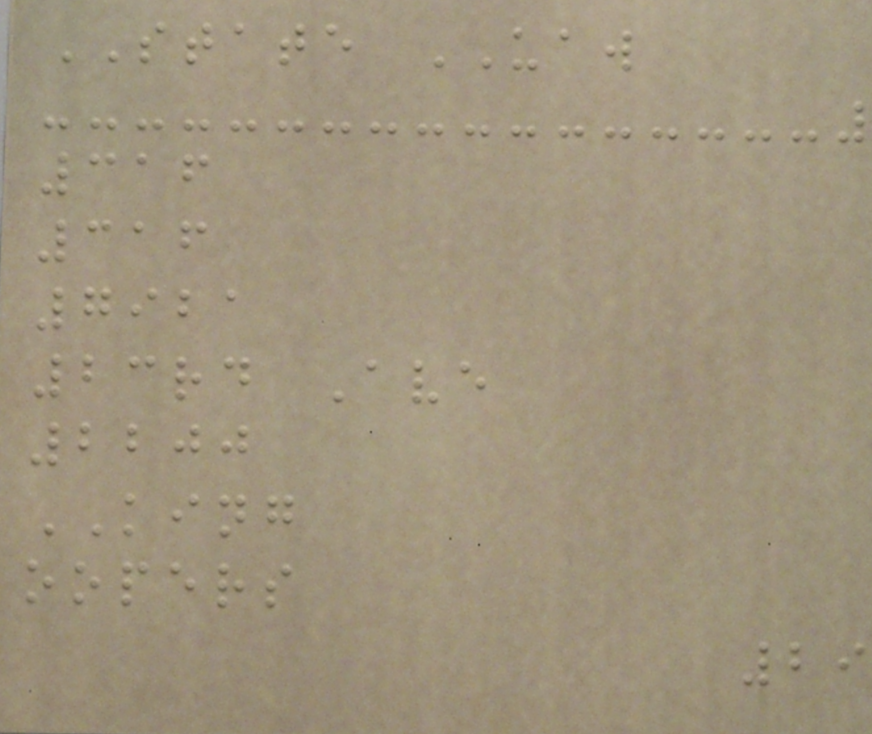STATE UAW
316
316
7921
23rd Ave
2200
KING
oopers
29
